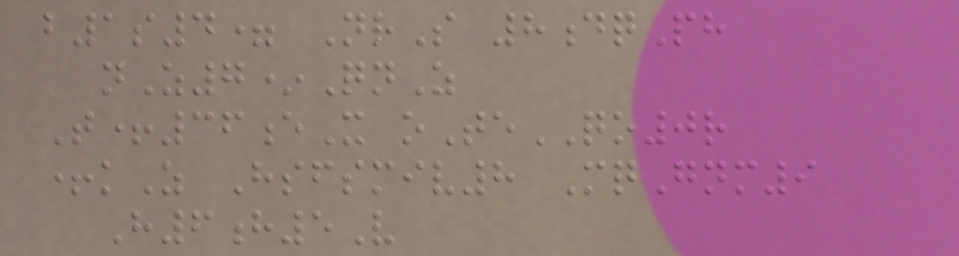b1s4= NrS 8dqPh
nZ7*QnZ
T+36eX oTeQO0r
+kZ Hsfsmiv8 MqGnm9
H6h5V
